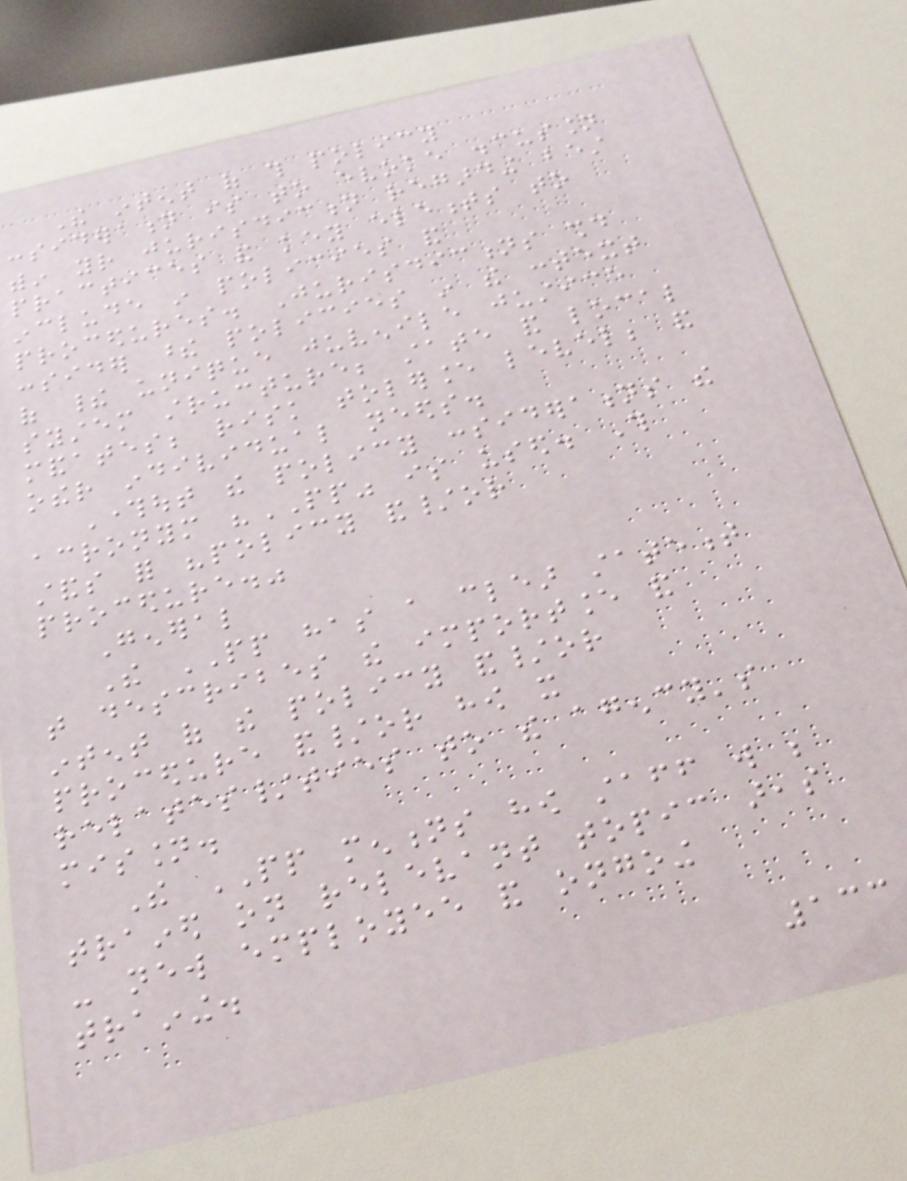The intent of this policy
consideration is to evoke discussion
within your jurisdiction regarding best
practices and key elements to
include in policies and
procedures. Jurisdictions should
consider these policies in the context
of their unique juvenile justice
system structure; state and local
mandates; risk tolerance level; and
other individual needs.
Throughout the policy considerations the
acronym "PP" is used. This
stands for "policy and/or
procedure."
General
The PP has a clear statement
that describes the importance and
intent of the policy and/or
procedure and/or how it
relates/ties to the agency's
mission.
The PP mentions how staff will be
trained on relevant topic areas
- new employee and ongoing
training.
133
